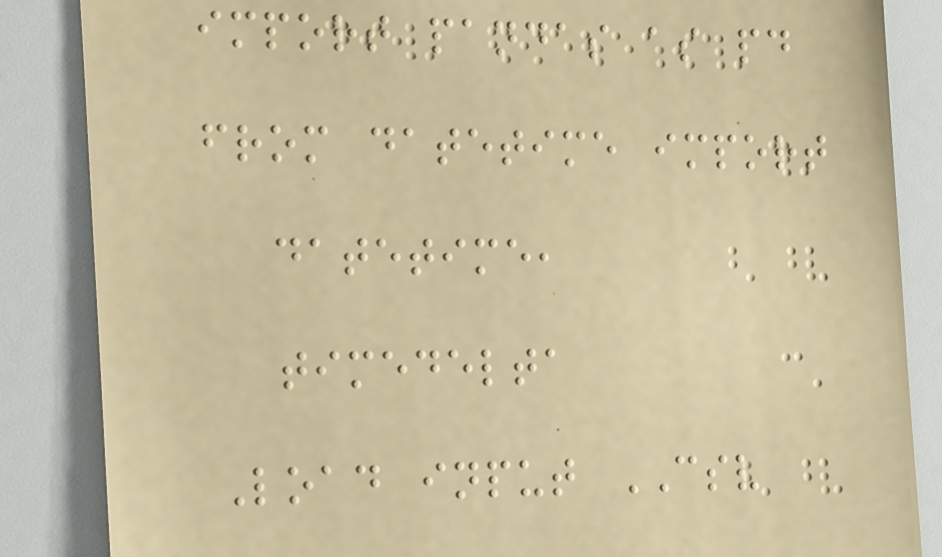import pandas as pd
from datetime import
datetime,
timedelta
Load input CSV
